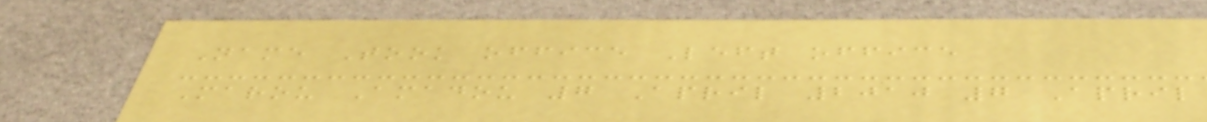Name Took office Left office
Marou Amadou 7 April 2010 7 April
